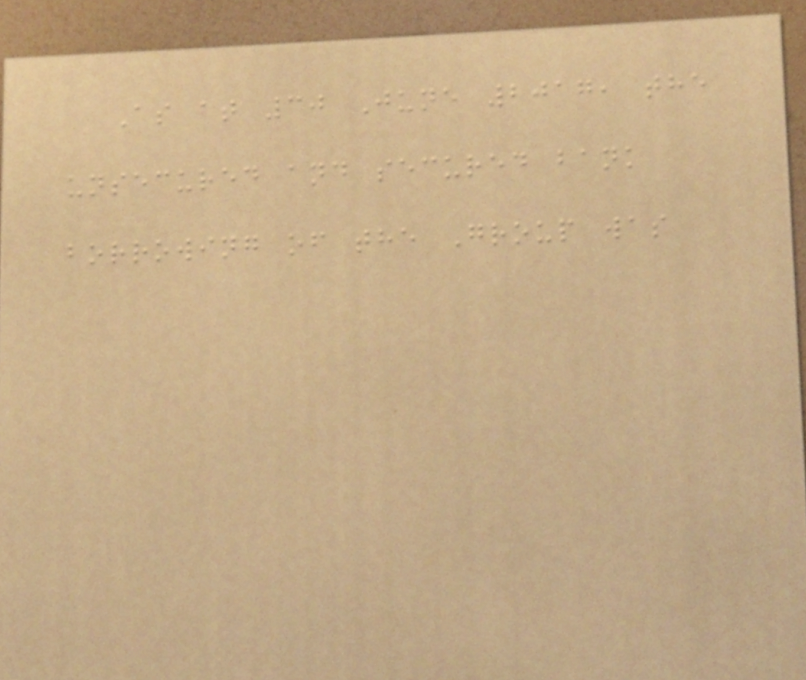As at 30 June 2017, the
unsecured and secured bank
borrowing of the Group was
